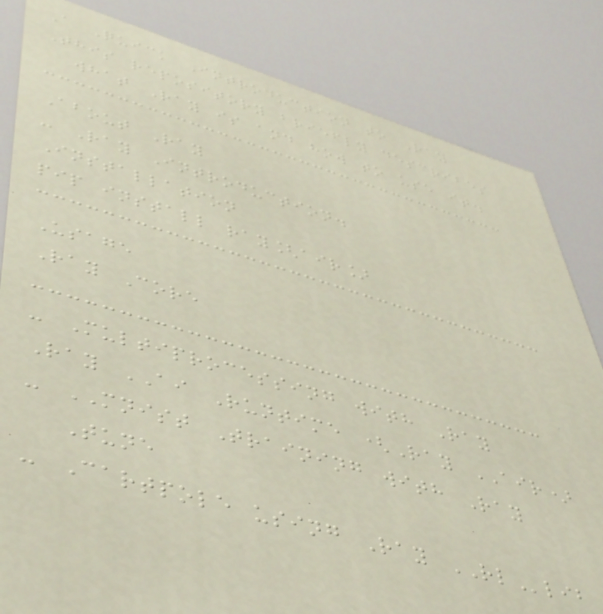A Quick Introduction to Ray
This repository briefly describes
what Ray is and how to use it.
About Ray
- Ray Introduction.
Installation
pip install ray[air]
Usage
Ray Core
- Multiprocessing with Ray
Ray AI Runtime (Ray AIR)
- MNIST Training with Ray
Tune
- Cartpole using Ray RLlib
